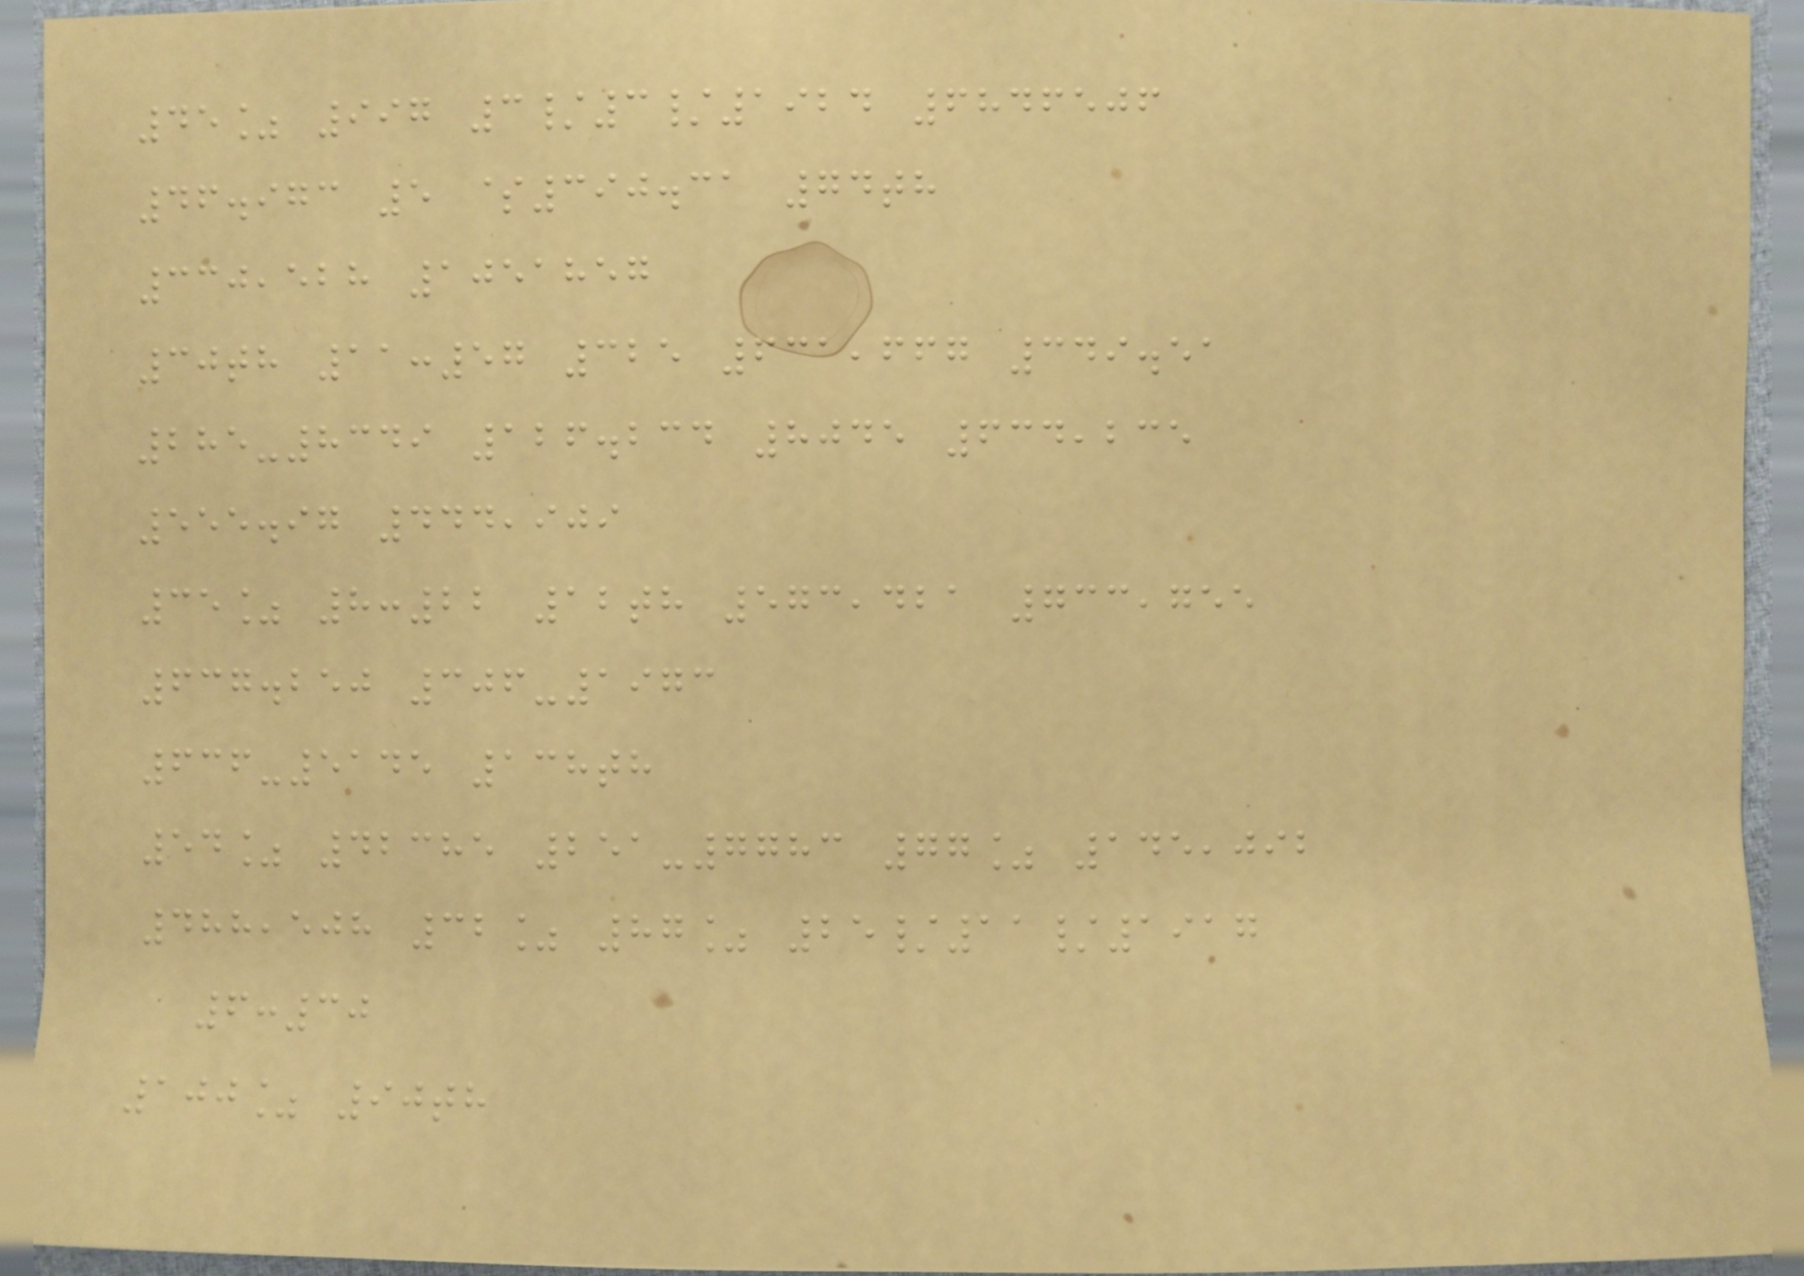45% 997 3/3/1924 6846506
46.973 5 $390.31 74th
330,528 1051857
30th 11:57 325 631,667 349.51
285-8349 126.234 8045 634,235
555.97 444,909
35% 8:22 12th 573,421 733,755
637.250 306-1973
636-5145 138th
54% 42385 251-7783 77% 145,092
488,508 32% 87% 25/11/1917
6:30
100% 90th
